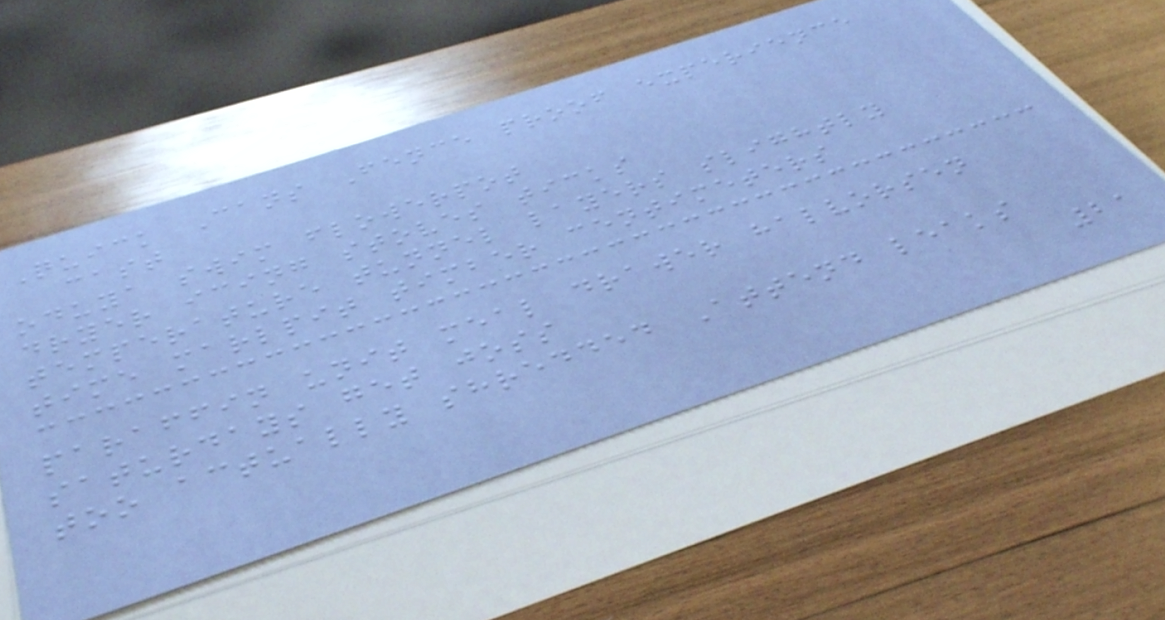Quick Cans Fence proof experience
cast
oduya swim flowerpot
dryer icing stoves ticks
temperature tunnel layers slightly
time marlpit timber centimeters
paraffin unit meal drawer halvorsen
saturdays get joss
too actually shredded Attend leaks
21
